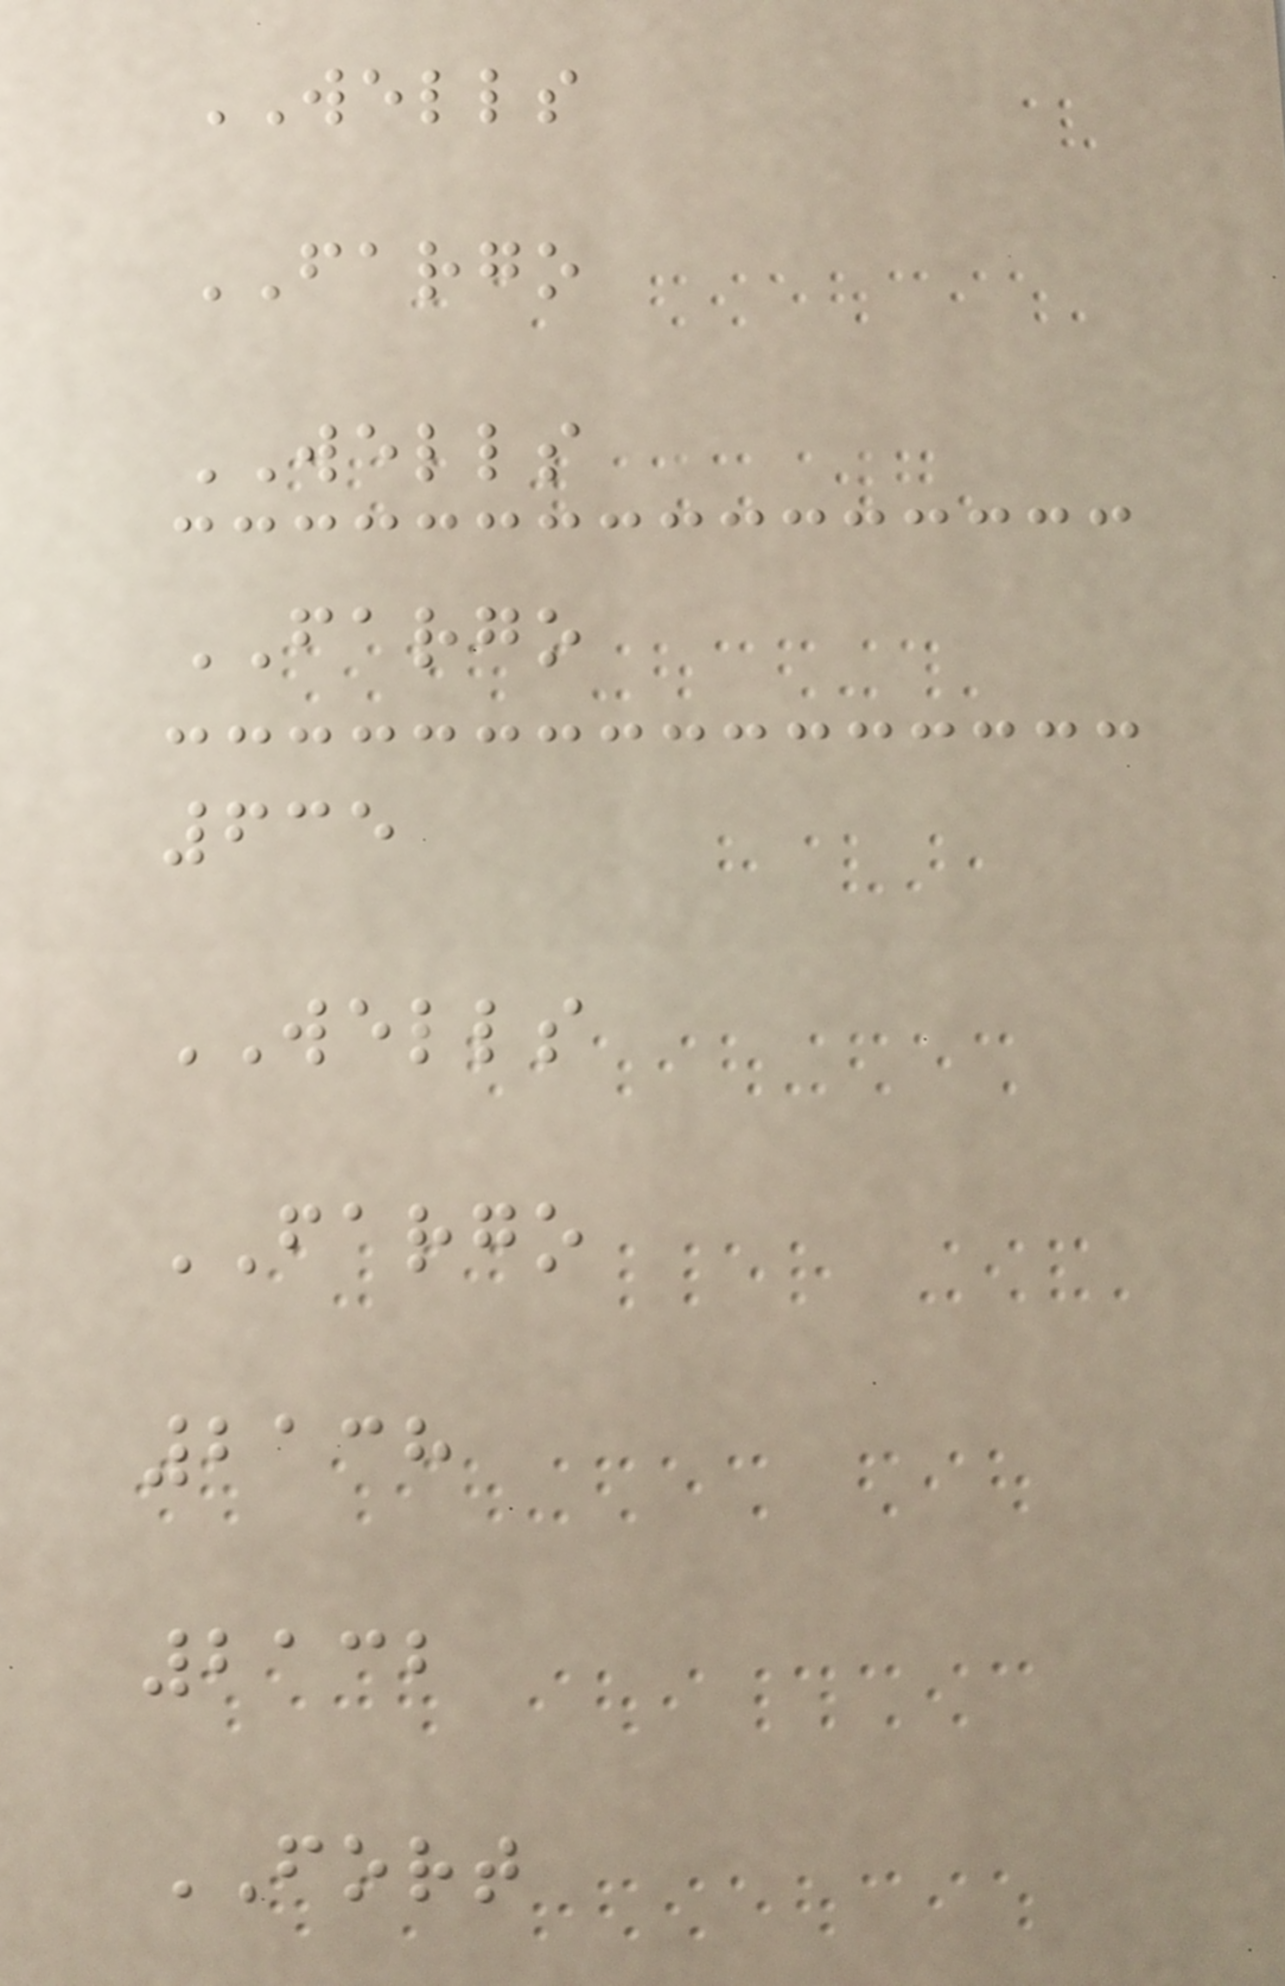WELLS
FARGO
WELLS
FARGO
635
WELLS
FARGO
2138
2132
FORT
